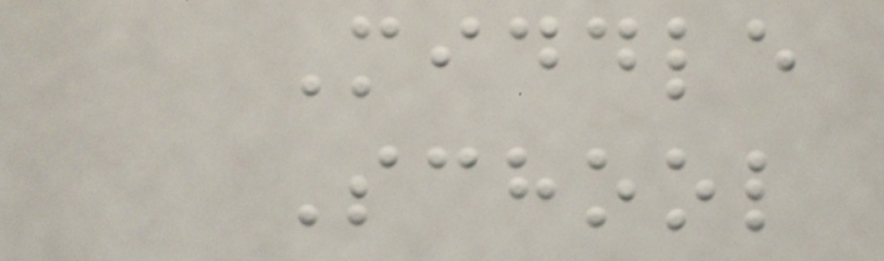Middle
School
